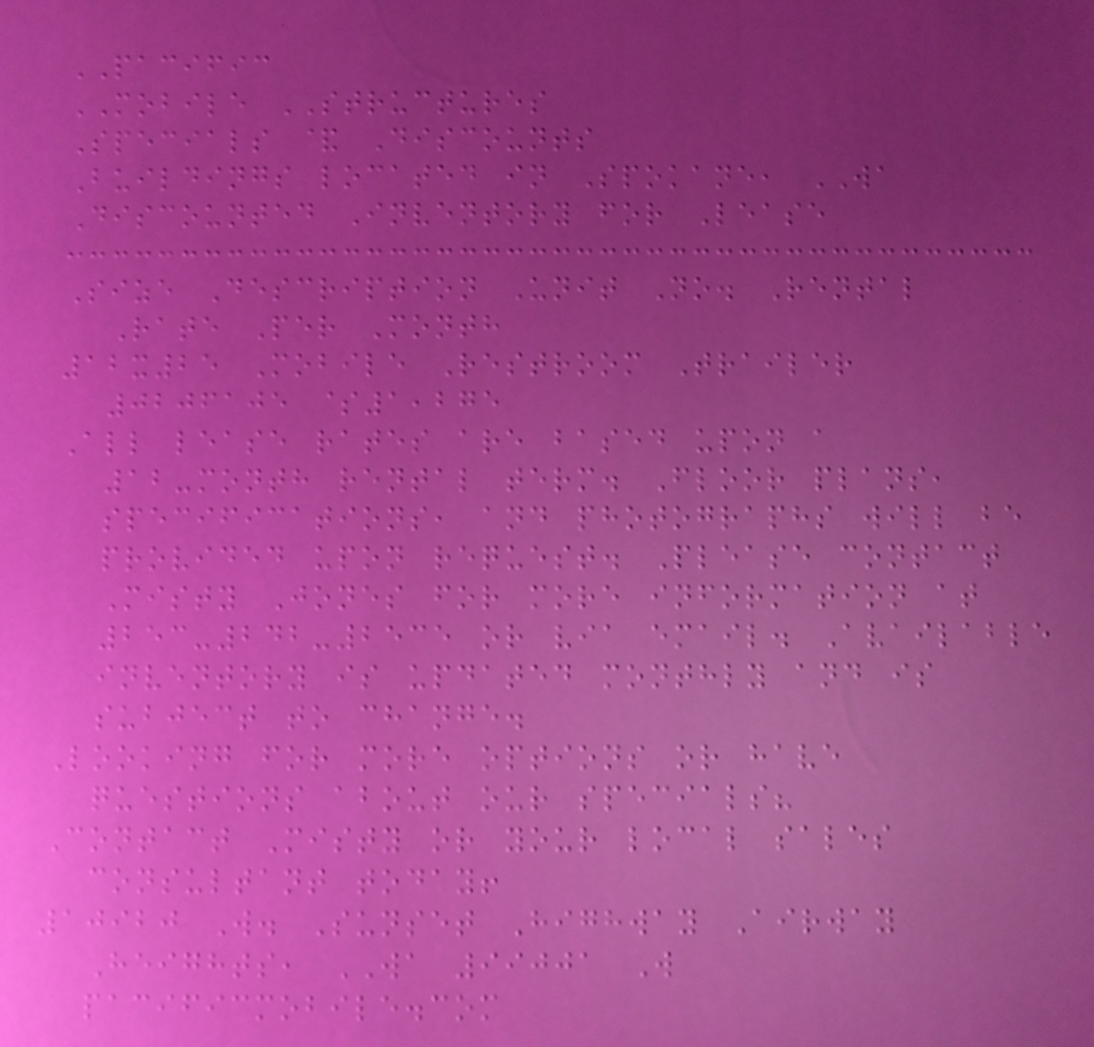PACIFIC
MOBILE STRUCTURES
Specials & Discounts
Buildings located in Spokane, WA
Discounted Inventory for Lease
Size Description Unit No. Rental
Rate Per Month
12x25 Mobile Restroom Trailer
0206105 $1,275
All lease rates are based upon a
12-month rental term. Floor plans,
specifications, and photographs will be
provided upon request. Please contact
Misty Jones for more information at
253-242-2535 or via email. Available
inventory is updated monthly and is
subject to change.
Looking for more options or have
questions about our specials?
Contact Misty or your local sales
consultant today!
10920 W. Sunset Highway Airway
Heights, WA 99001 W
pacificmobile.com
